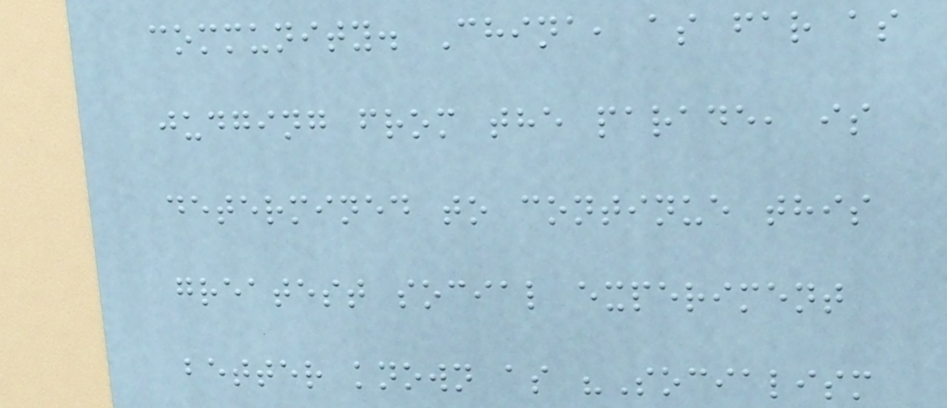community. China, as far as
judging from the parade, is
determined to continue this
greatest social experiment
better known as "Socialism
